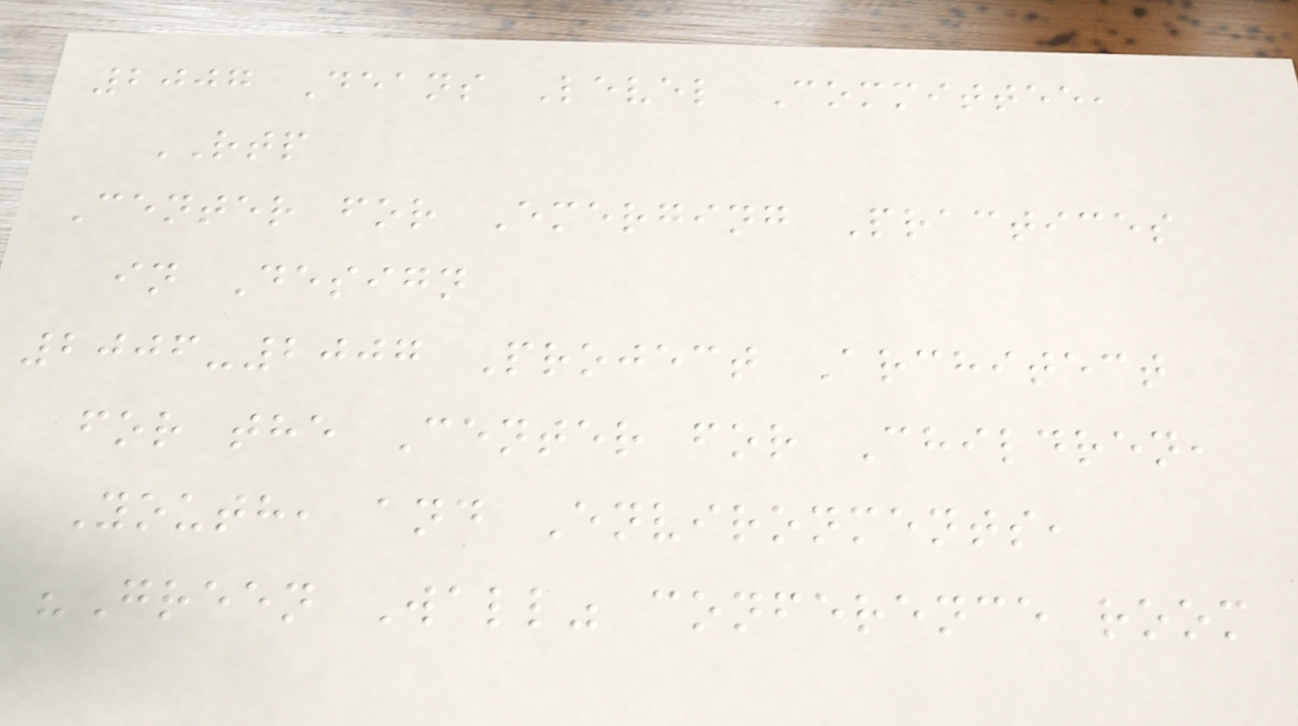2007 Deans Level Committee,
RTP
Center for Emerging Practices
in Design
2006-2007 Project Architect
for the Center for Children,
Youth, and Environments,
"Green Wall" conference room
